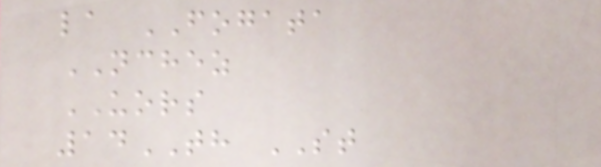la FOGATA
NCHEZ
UORS
14TH ST
